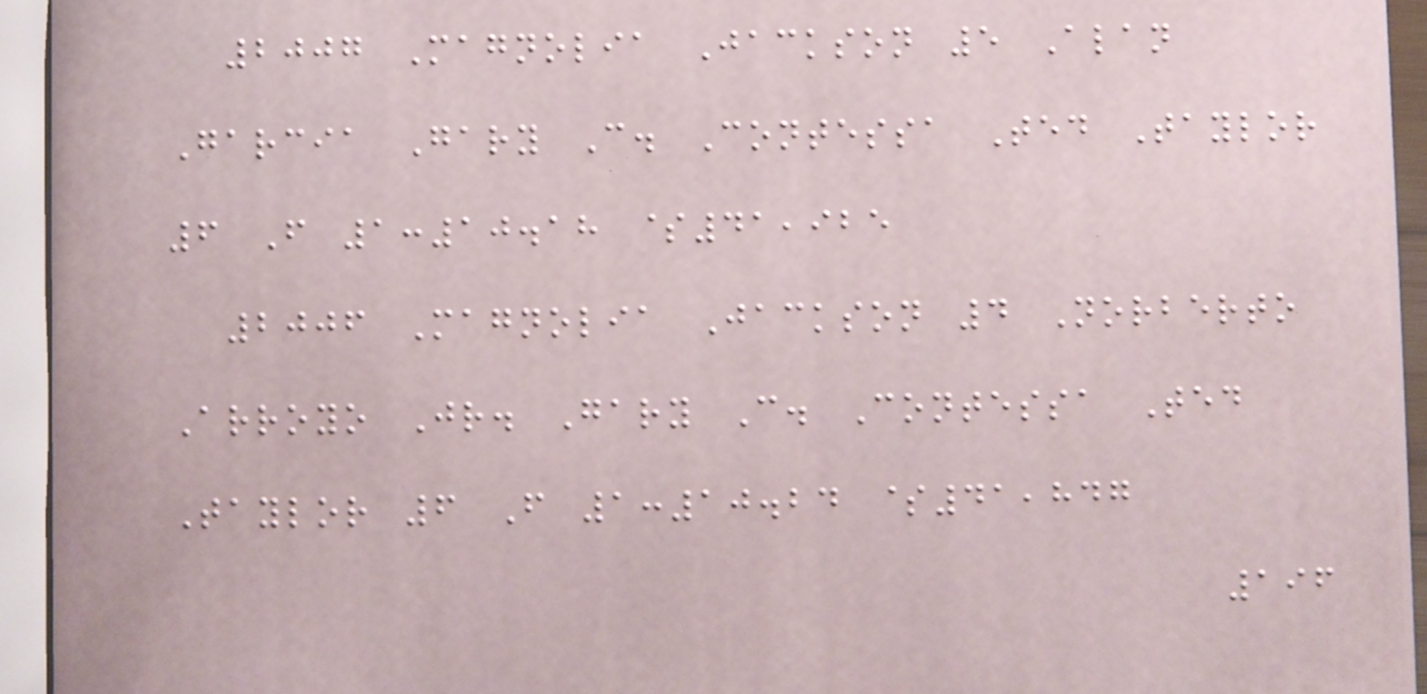2007 Magnolia Jackson 5 Alan
Garcia Gary C. Contessa Ted Taylor
6 F 1:10.18 $41,925
2006 Magnolia Jackson 4 Norberto
Arroyo Jr. Gary C. Contessa Ted
Taylor 6 F 1:10.24 $41,847
196
